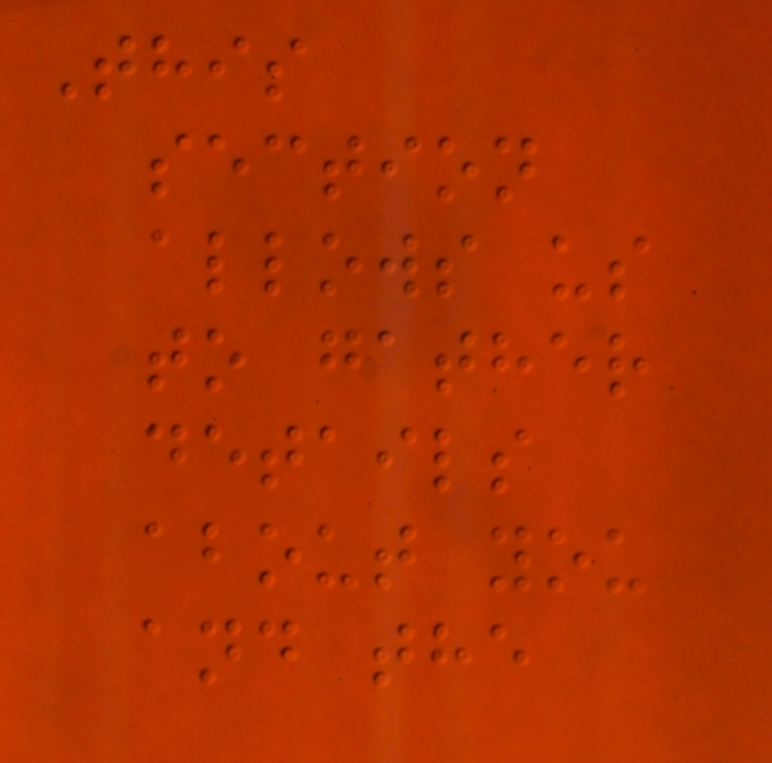This
section
allows us
to gather
details
about you
and the
